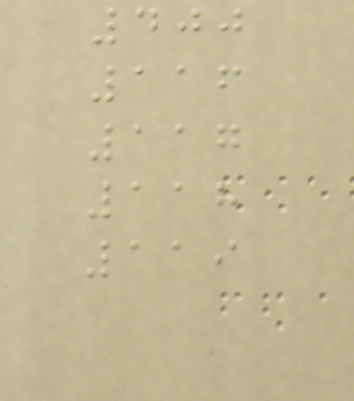400
116
117
118
119
